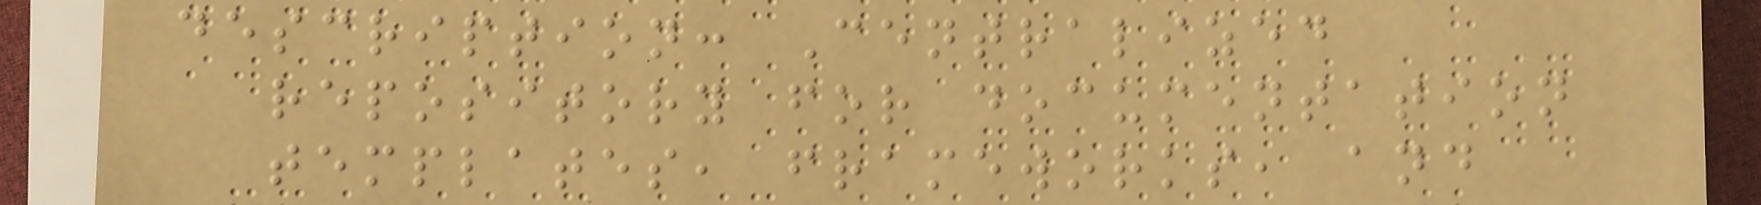description: Centralized
repository for documentation
templates, frameworks, and
